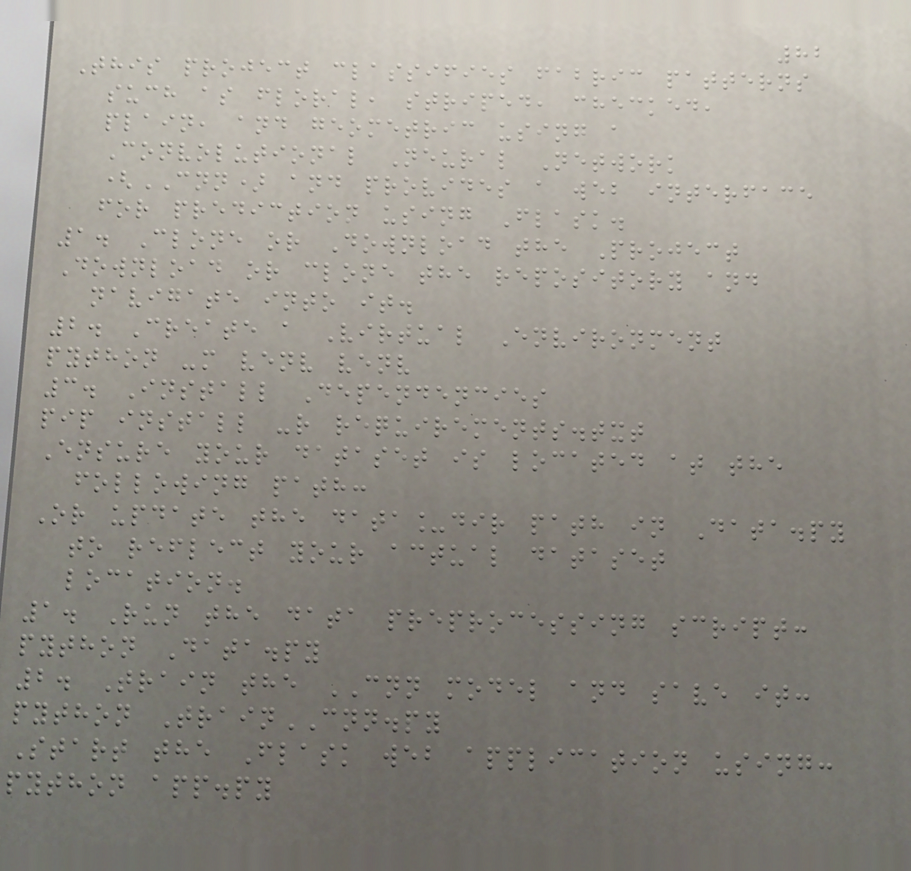82
This project classifies fabric patterns
such as floral, striped, checked,
plain, and geometric using a
Convolutional Neural Network
(CNN) and provides a web interface
for prediction using Flask.
1. Clone or Download the Project
Download or clone the repository and
navigate into it.
2. Create a Virtual Environment
python -m venv venv
3. Install Dependencies
pip install -r requirements.txt
Ensure your dataset is located at the
following path:
Or update the data_dir path in Data.py
to reflect your actual dataset
location.
1. Run the data preprocessing script:
python Data.py
2. Train the CNN model and save it:
python TrainCNN.py
Start the Flask web application using:
python app.py
